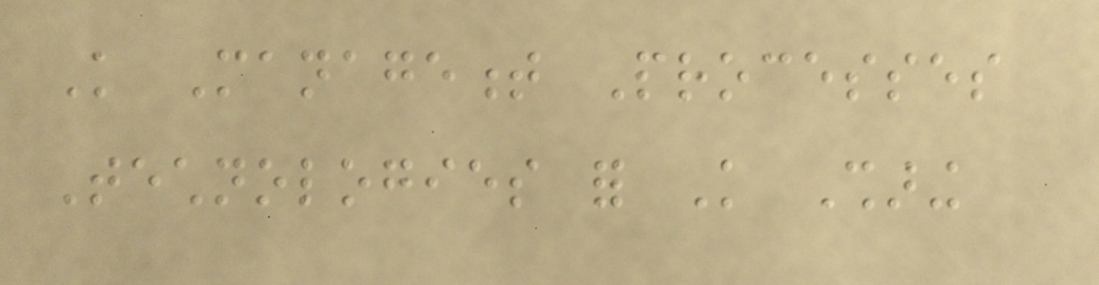Knowledge Management Processes
Technologies for Knowledge Sharing
